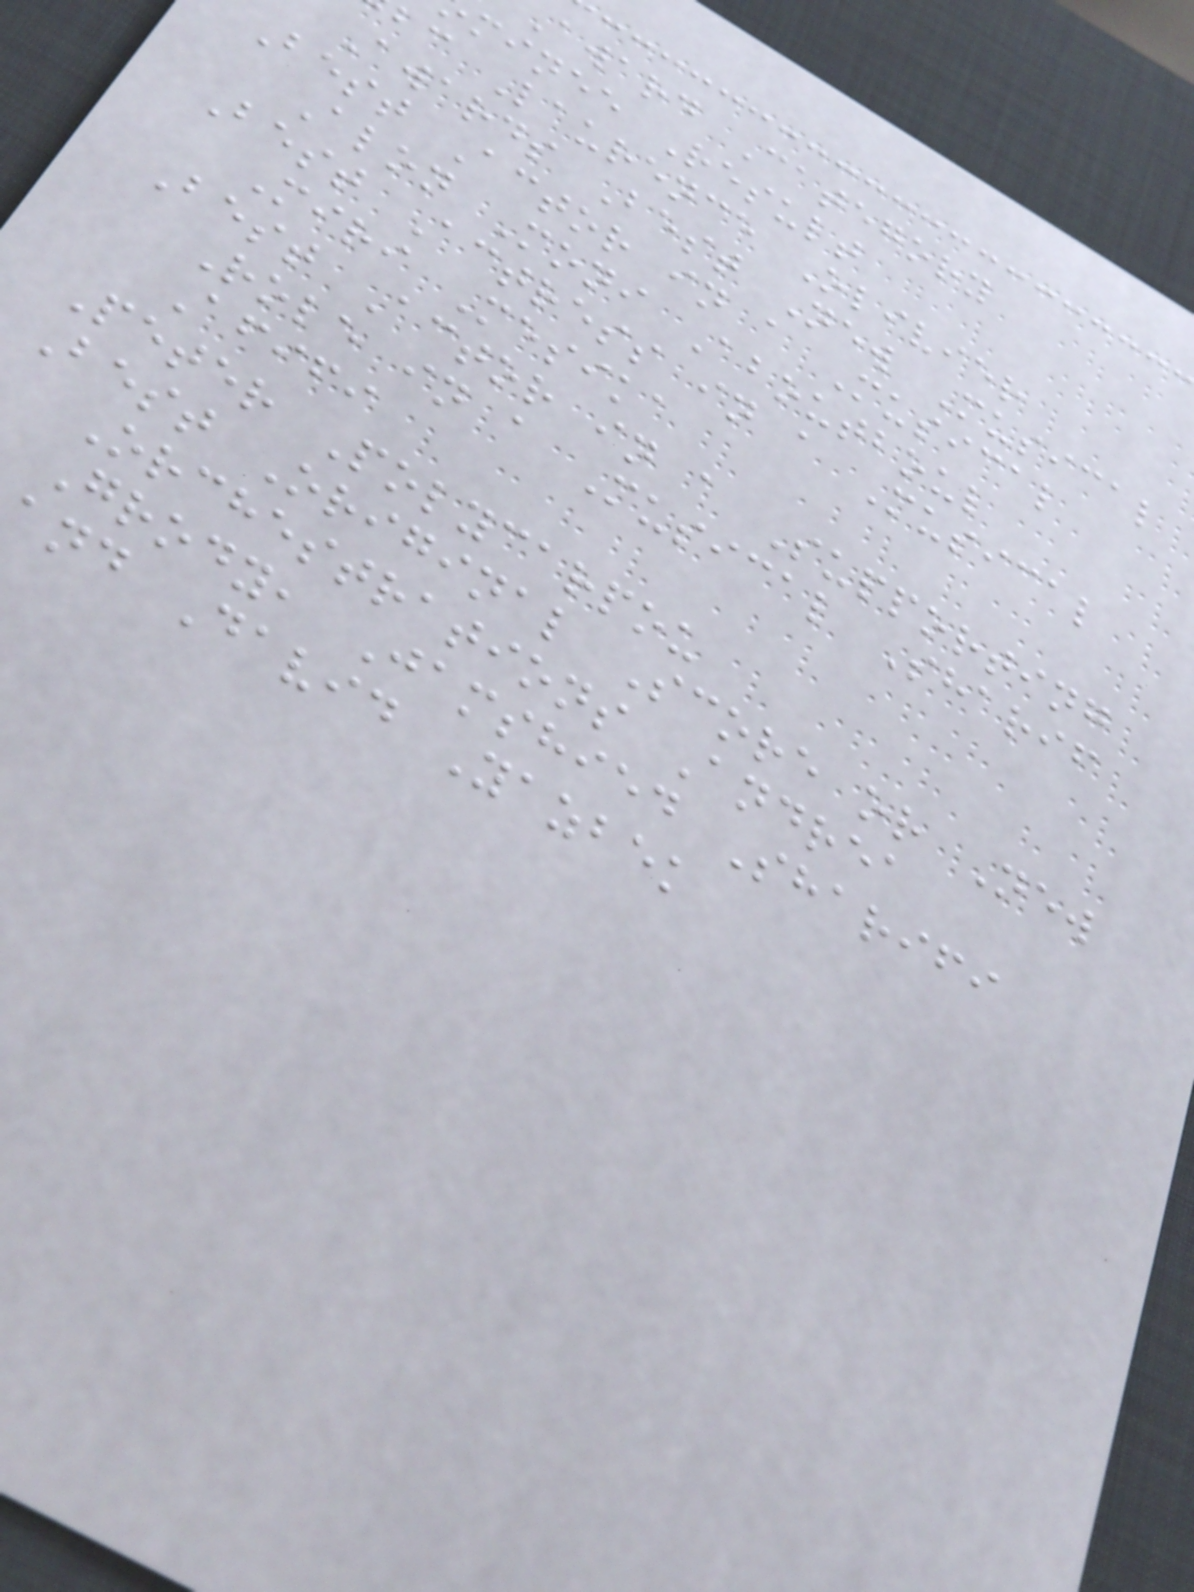award Category
minee Result
bc Laurence Olivier
Awards Best New Musical
Best Actor in a Musical
Alon Moni Aboutboul
Best Actress in a Musical
Miri Mesika
Best Actor in a Supporting
Role in a Musical Sharif
Afifi
Peter Polycarpou
Best Original Score or New
Orchestrations Andrea
Grody, Jamshied Sharifi
and David Yazbek
